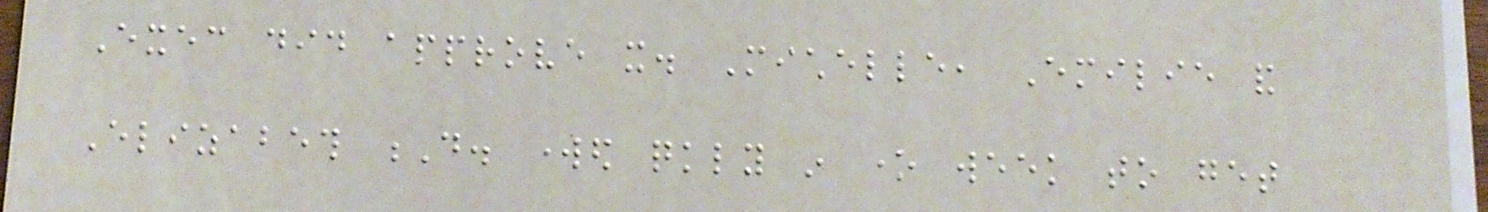Exec did approve it. Michelle, Emilie and
Elizabeth D. worked quickly in one week to get
